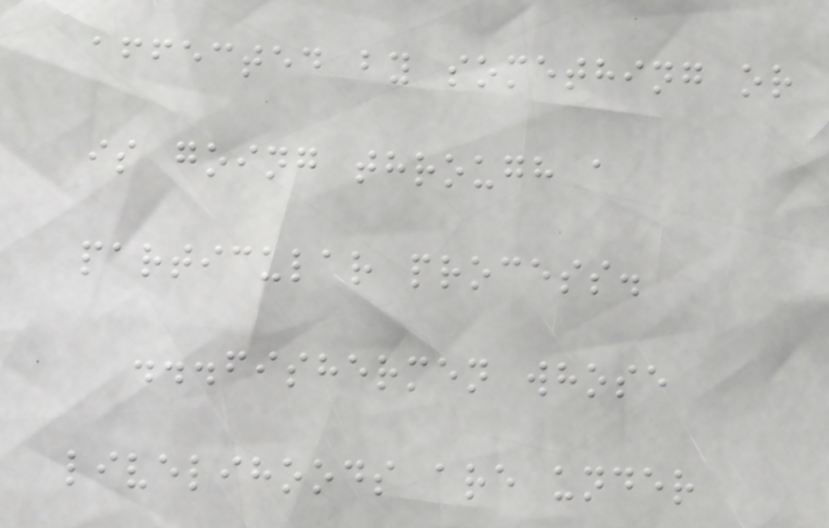affected by something or
is going through a
particular process.
...fishermen whose
livelihoods are under
